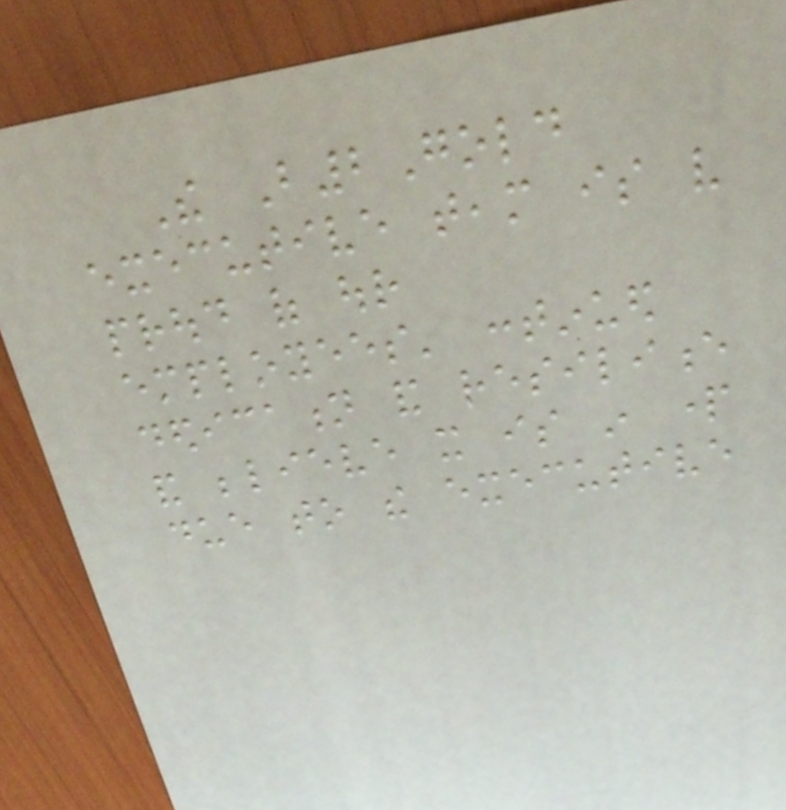The B2Gold
executive team is very
proud of our
employees' continued
dedication and resilience
and believe it is in part
due to the executive
